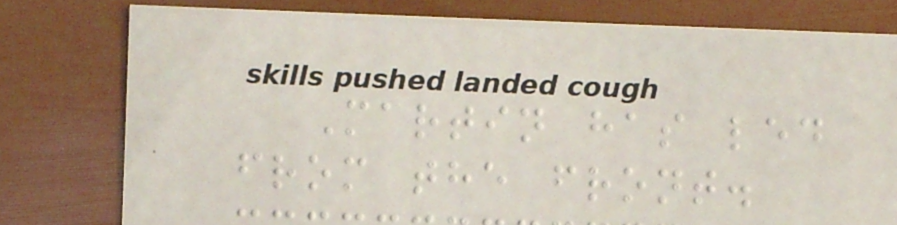Martin has led
from the front.
